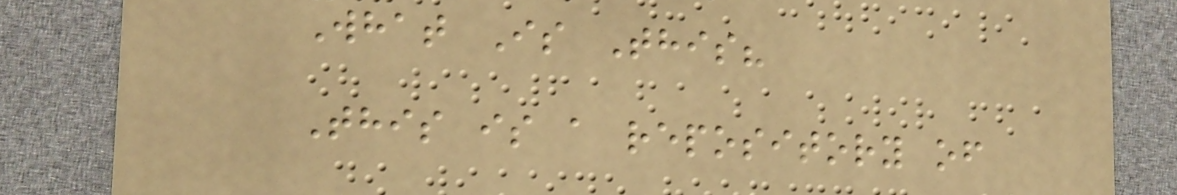What Is This?
This is a repository of
